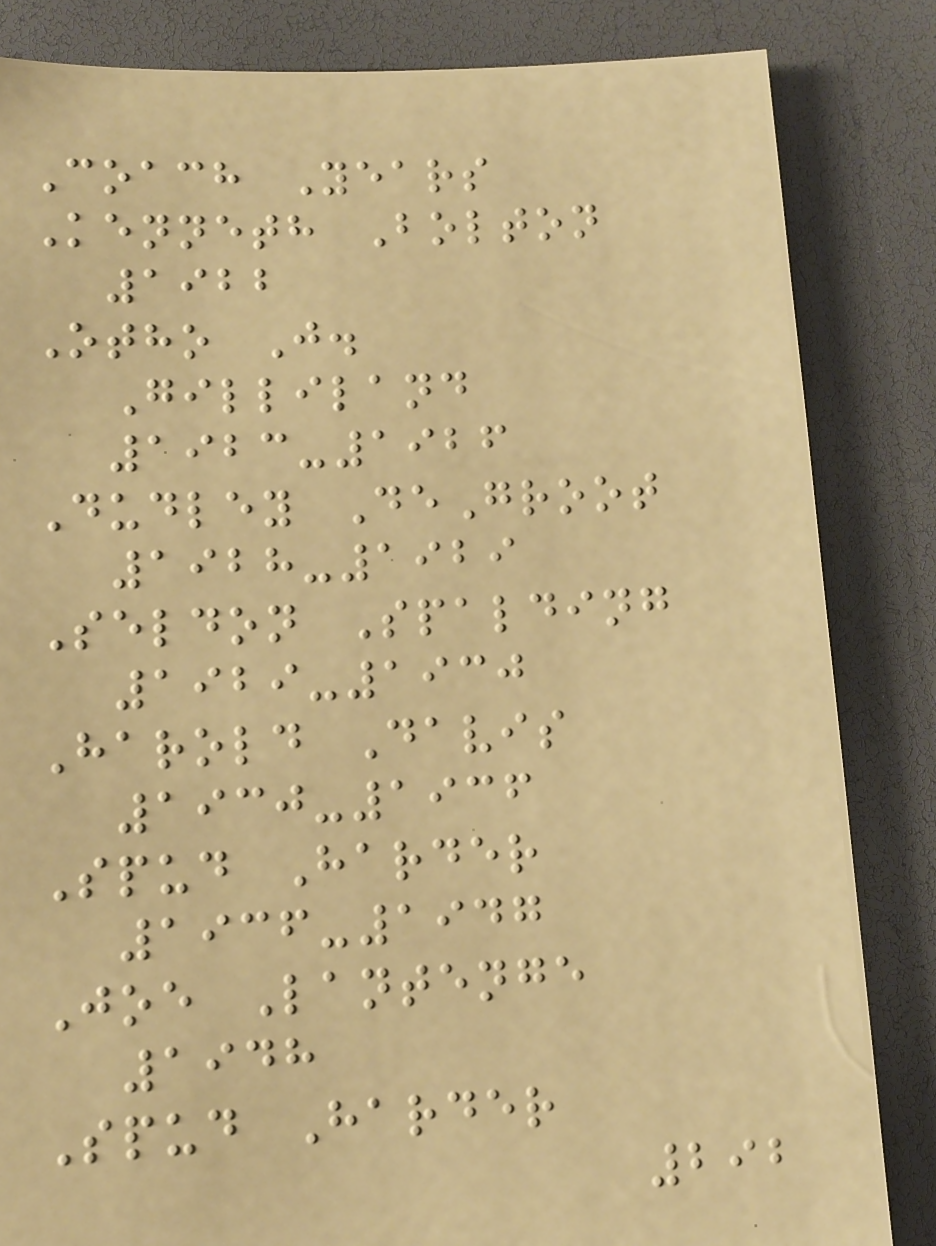Coach Years
Kenneth Bolton
1922
Otho J.
Gilliland
1923-1926
Dudley DeGroot
1928-1929
Seldon Spalding
1929-1930
Harold Davis
1930-1936
Spud Harder
1936-1947
Joe Lantenge
1948
Spud Harder
292
